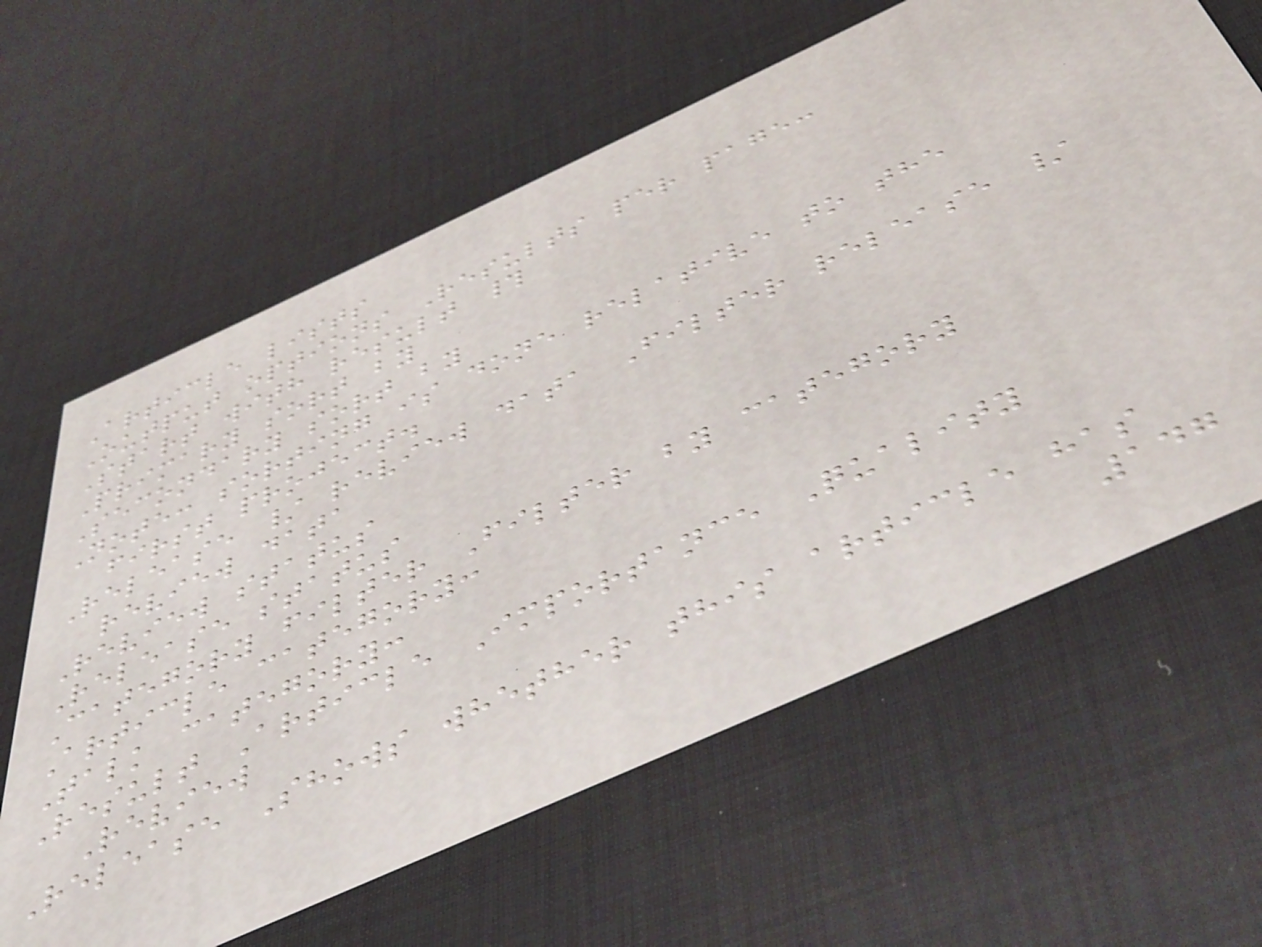Article lists
Output options Results per page:
Start with result #
Primary sort by
Secondary sort by
Note: sorting is done relative to the
first project.
Release / review data Filter release /
review data
Review status
Release status
Category filter Filter by category
Article category:
Talk category:
Result Article Importance Quality
Review
Release Shows whether this article has
147
